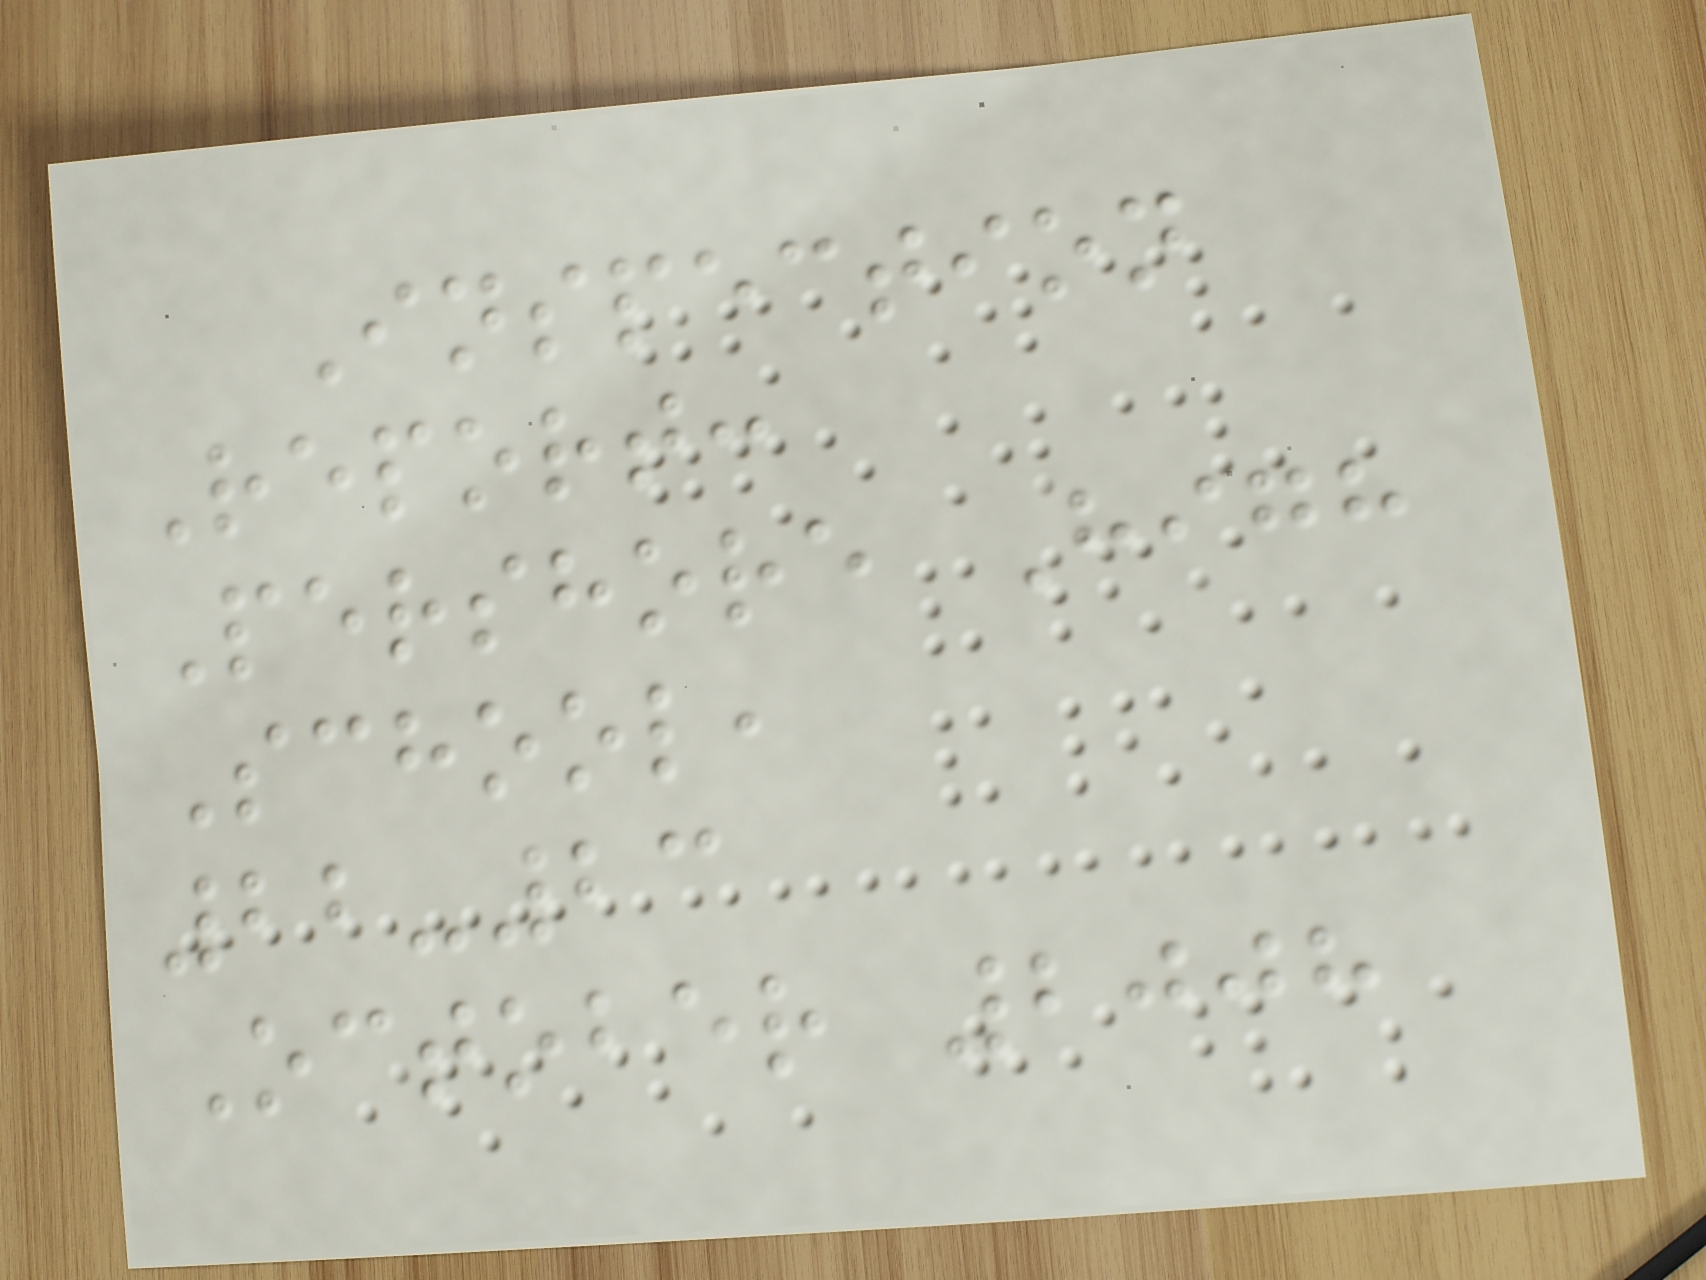Inspection
Report:
Pershore High
School,
22-23
October 2008
